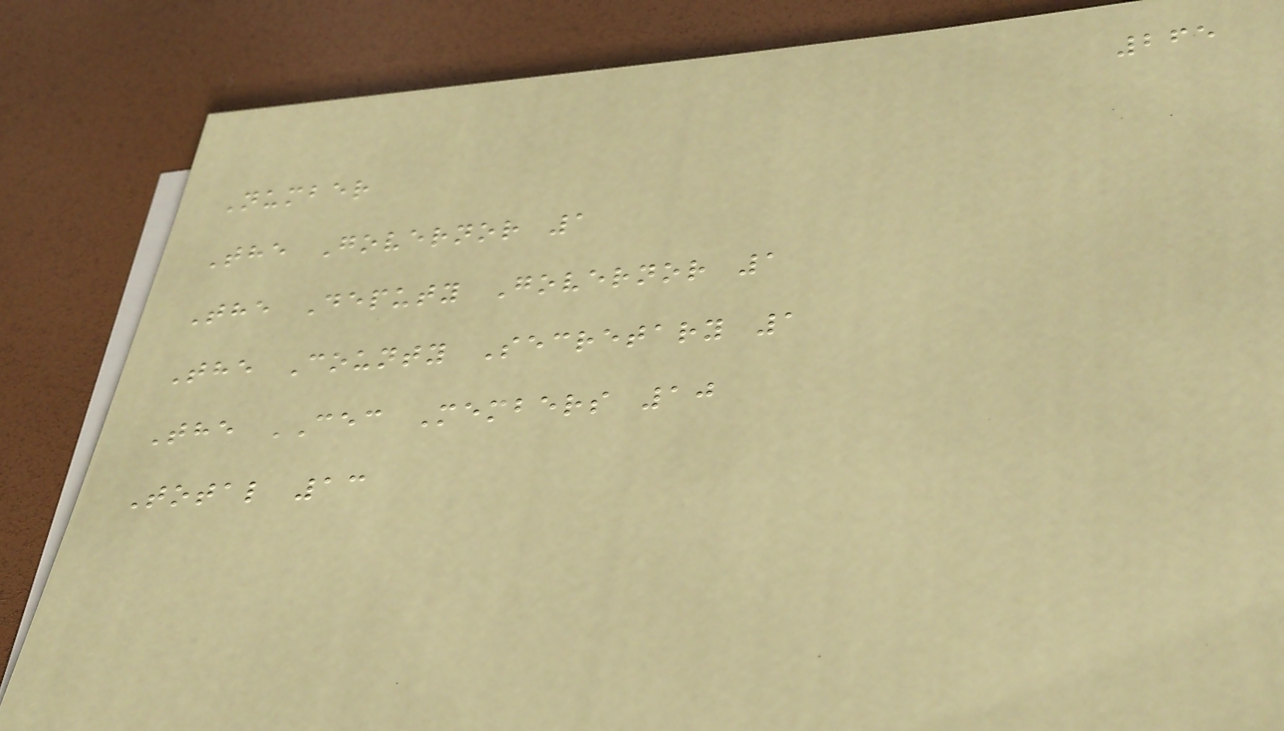265
Number
The Governor 1
The Deputy Governor 1
The County Secretary 1
The CEC Members 10
Total 13
